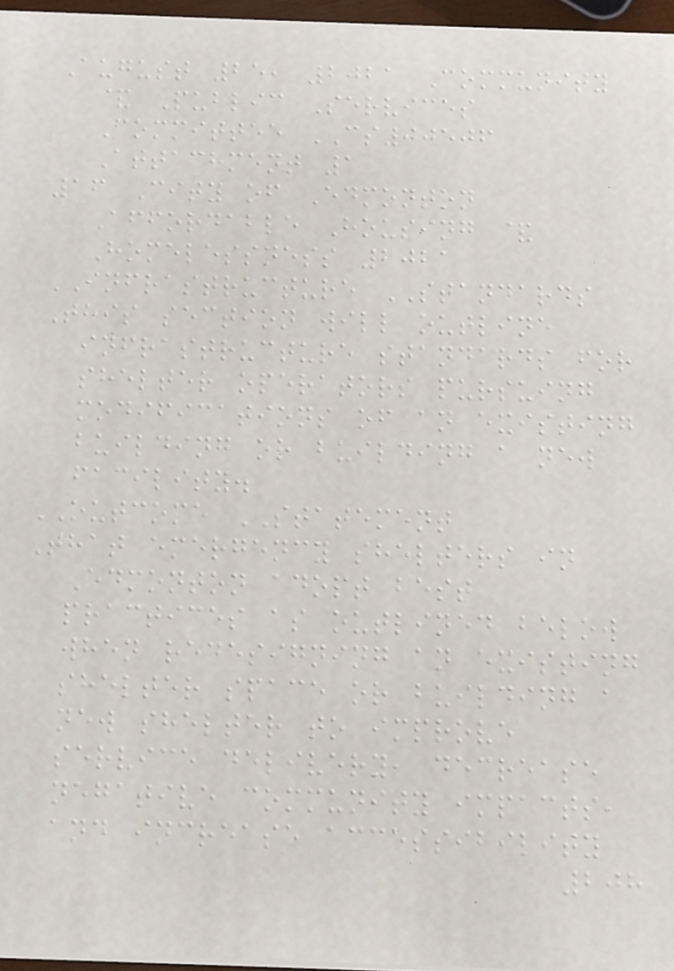August 25, 2021 Community
& Public Services
Committee CS00506
Attachment 1
16 City of Edmonton
Affordable Housing &
Homelessness 2021
INFRASTRUCTURE STANDARDS
This section will outline
infrastructure standards for
shelter operators pursuing
modifications of an existing
building or building a new
facility.
OUTCOME STATEMENT
That emergency shelters in
Edmonton adopt best
practices as outlined below
when redesigning an existing
shelter space or building a
new shelter to improve
service delivery, decrease
negative community impacts,
and increase accessibility
208
